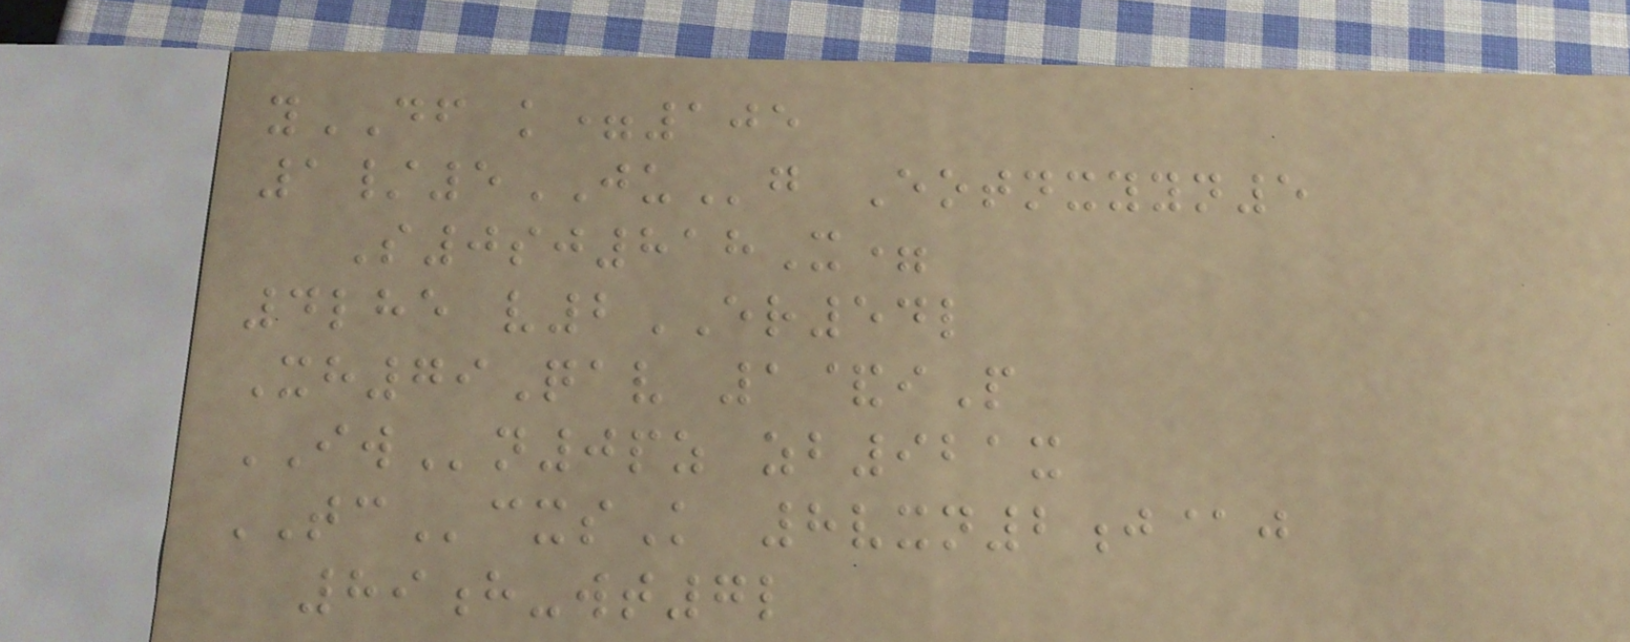yDF k=105
1/5JUg Eotnxyyn5
S0sj818X=
4lhe v2ER54l
Xh79Qav 1&iP
IWn0pz zb921x
TCcxsK 8vxn2j@j
89h-wt7l
